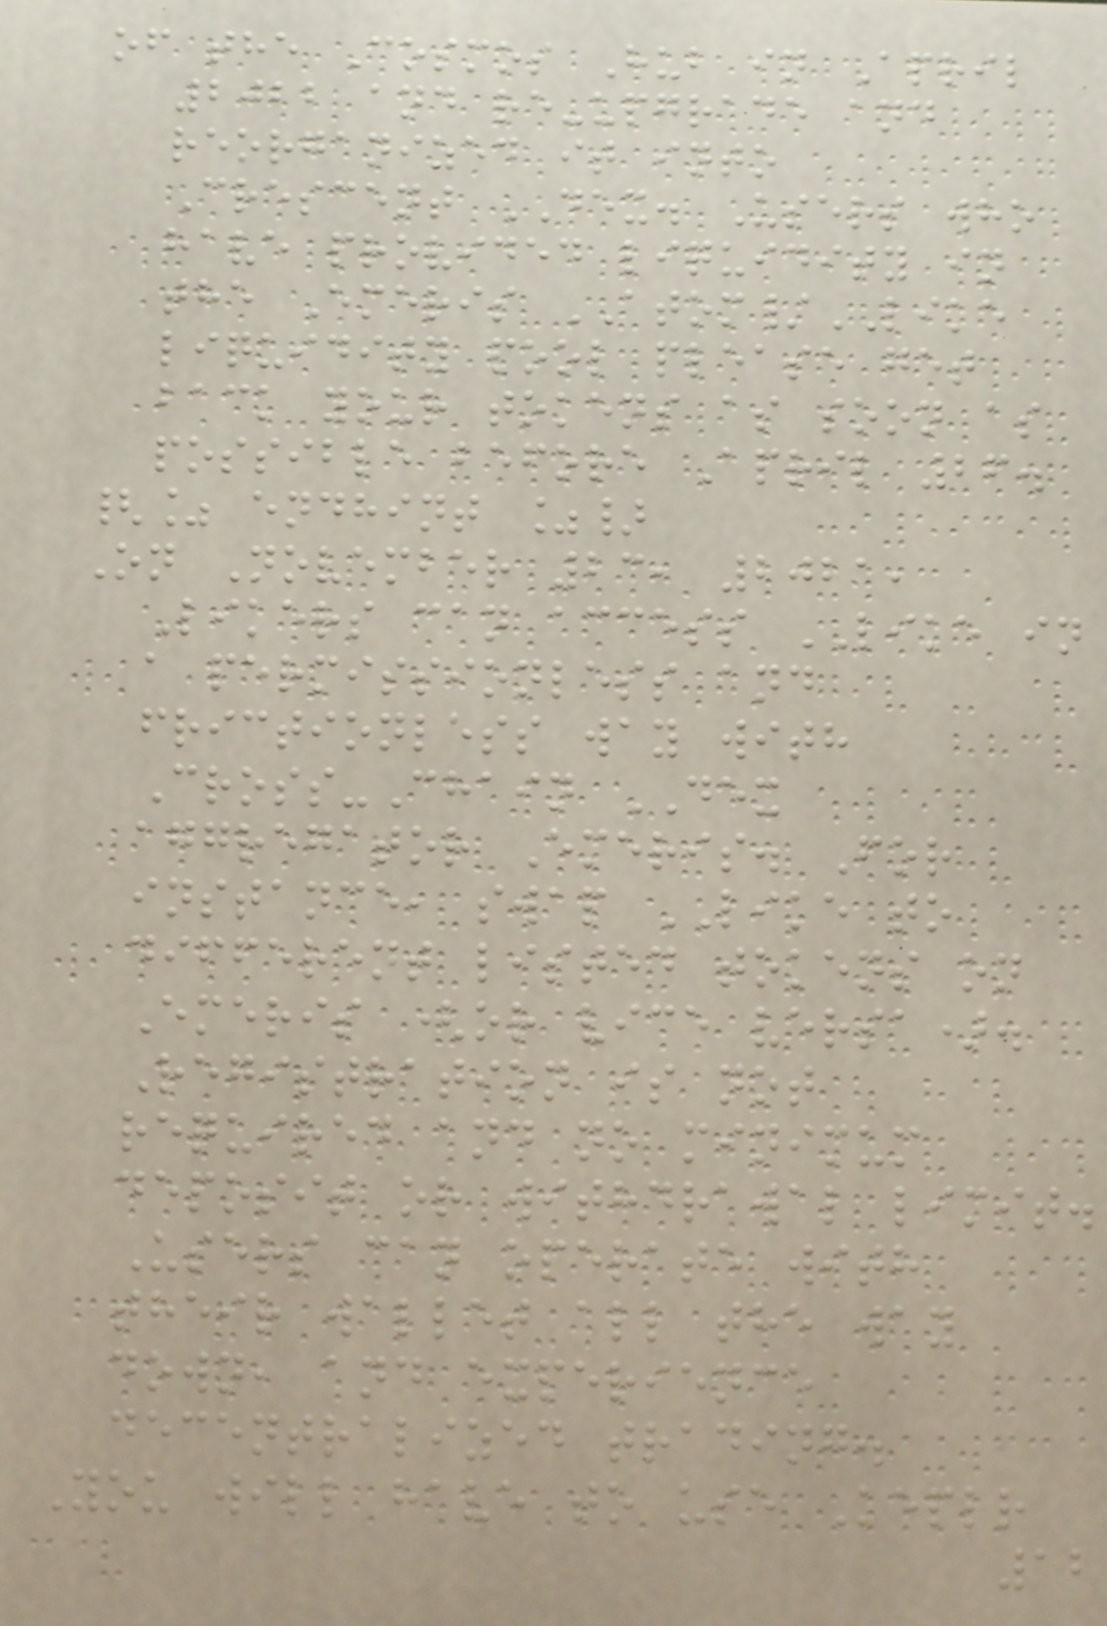of the Cosmos Hub in April
2022 and re-upgrade and
reorganized it into
Crescent DEX. Users who
have provided liquidity in
the Emeris ATOM/LIKE
liquidity pool please get
back your tokens as soon as
possible before April 26.
{% endhint %}
On November 23, 2021,
Likers can access LIKE in
a permissionless and
frictionless way with
Cross-Chain DEX
aggregator Emeris. For
instance, swap LIKE to
different listed tokens on
Emeris (or vice versa).
Registration is not
required and no minimum
deposit or withdrawal limit.
Users can operate with
their wallet all the way
down, and experience
decentralized trading.
You will have to use Keplr
12
